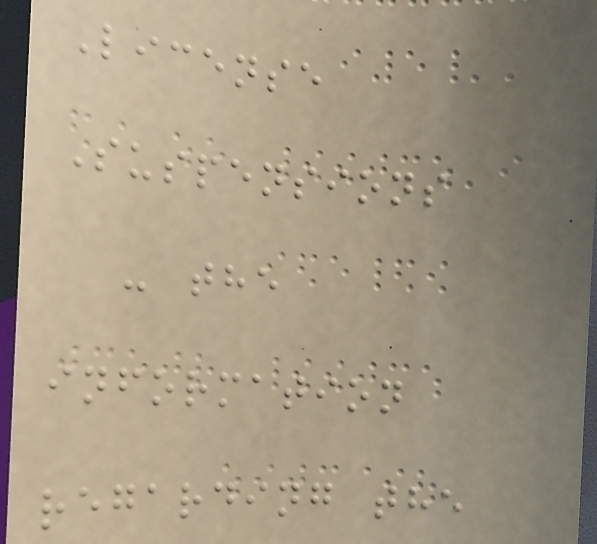License
Suspensions
- the
information
regarding the
